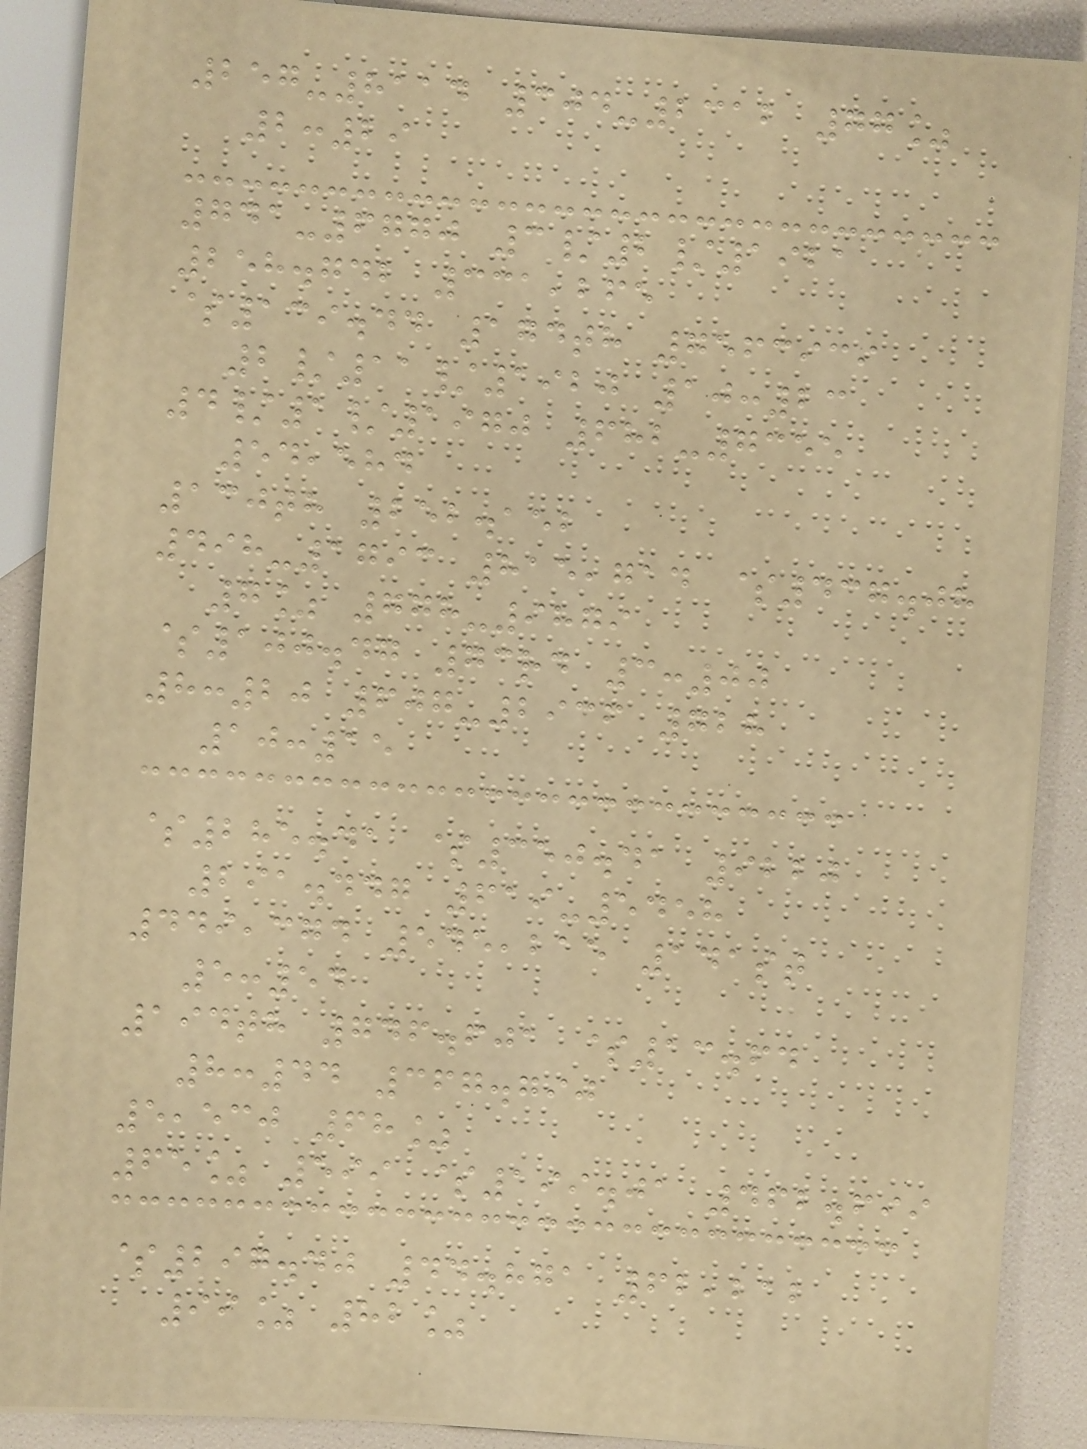257-8114 304-2312 77%
2:29
741-6770 3/2/1921
258.742 331,265
$139.44 174th 7563939
2/11/1920 10:23
4/1/1970 682-7355
54,584
130th 252.152
498-1793 815,714 $437.08
7% 778-9879
$100.47 73rd 3:00
8:20 607-2936 728
10:15
$285.41 $350.41 9220
291.447 619-5458
449,374 545,215 141st
5:54
194th 746.601 $13.64
8:44 367.790
5,530 68%
65% 599 $199.01 462.699
$297.40 44.871 62,212
99% 82%
